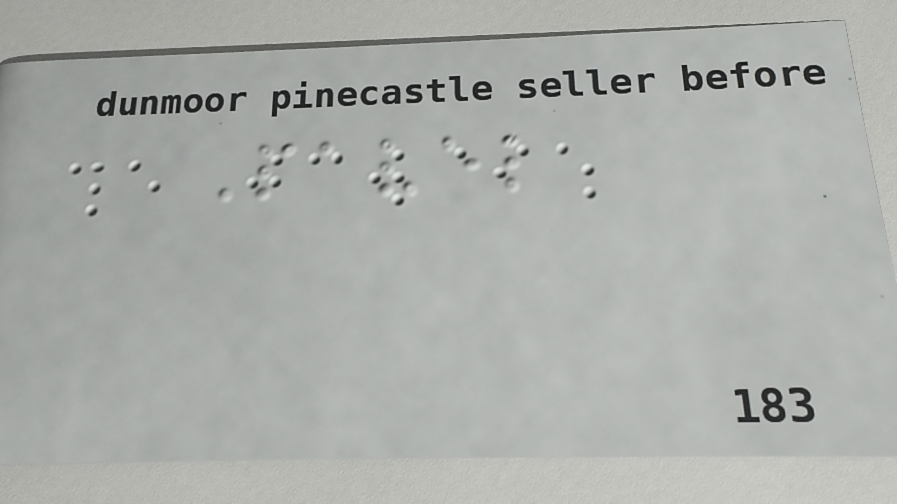Pavel
